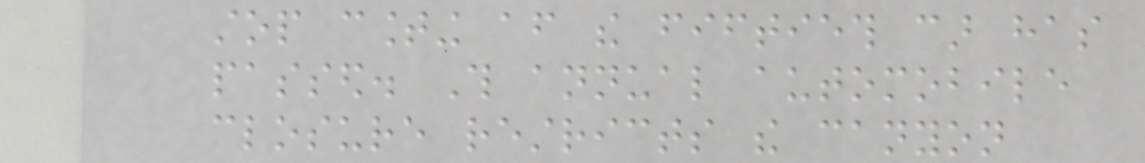stop counting after the fiftieth car has
passed. This annual automobile
closure restricts the canyon
